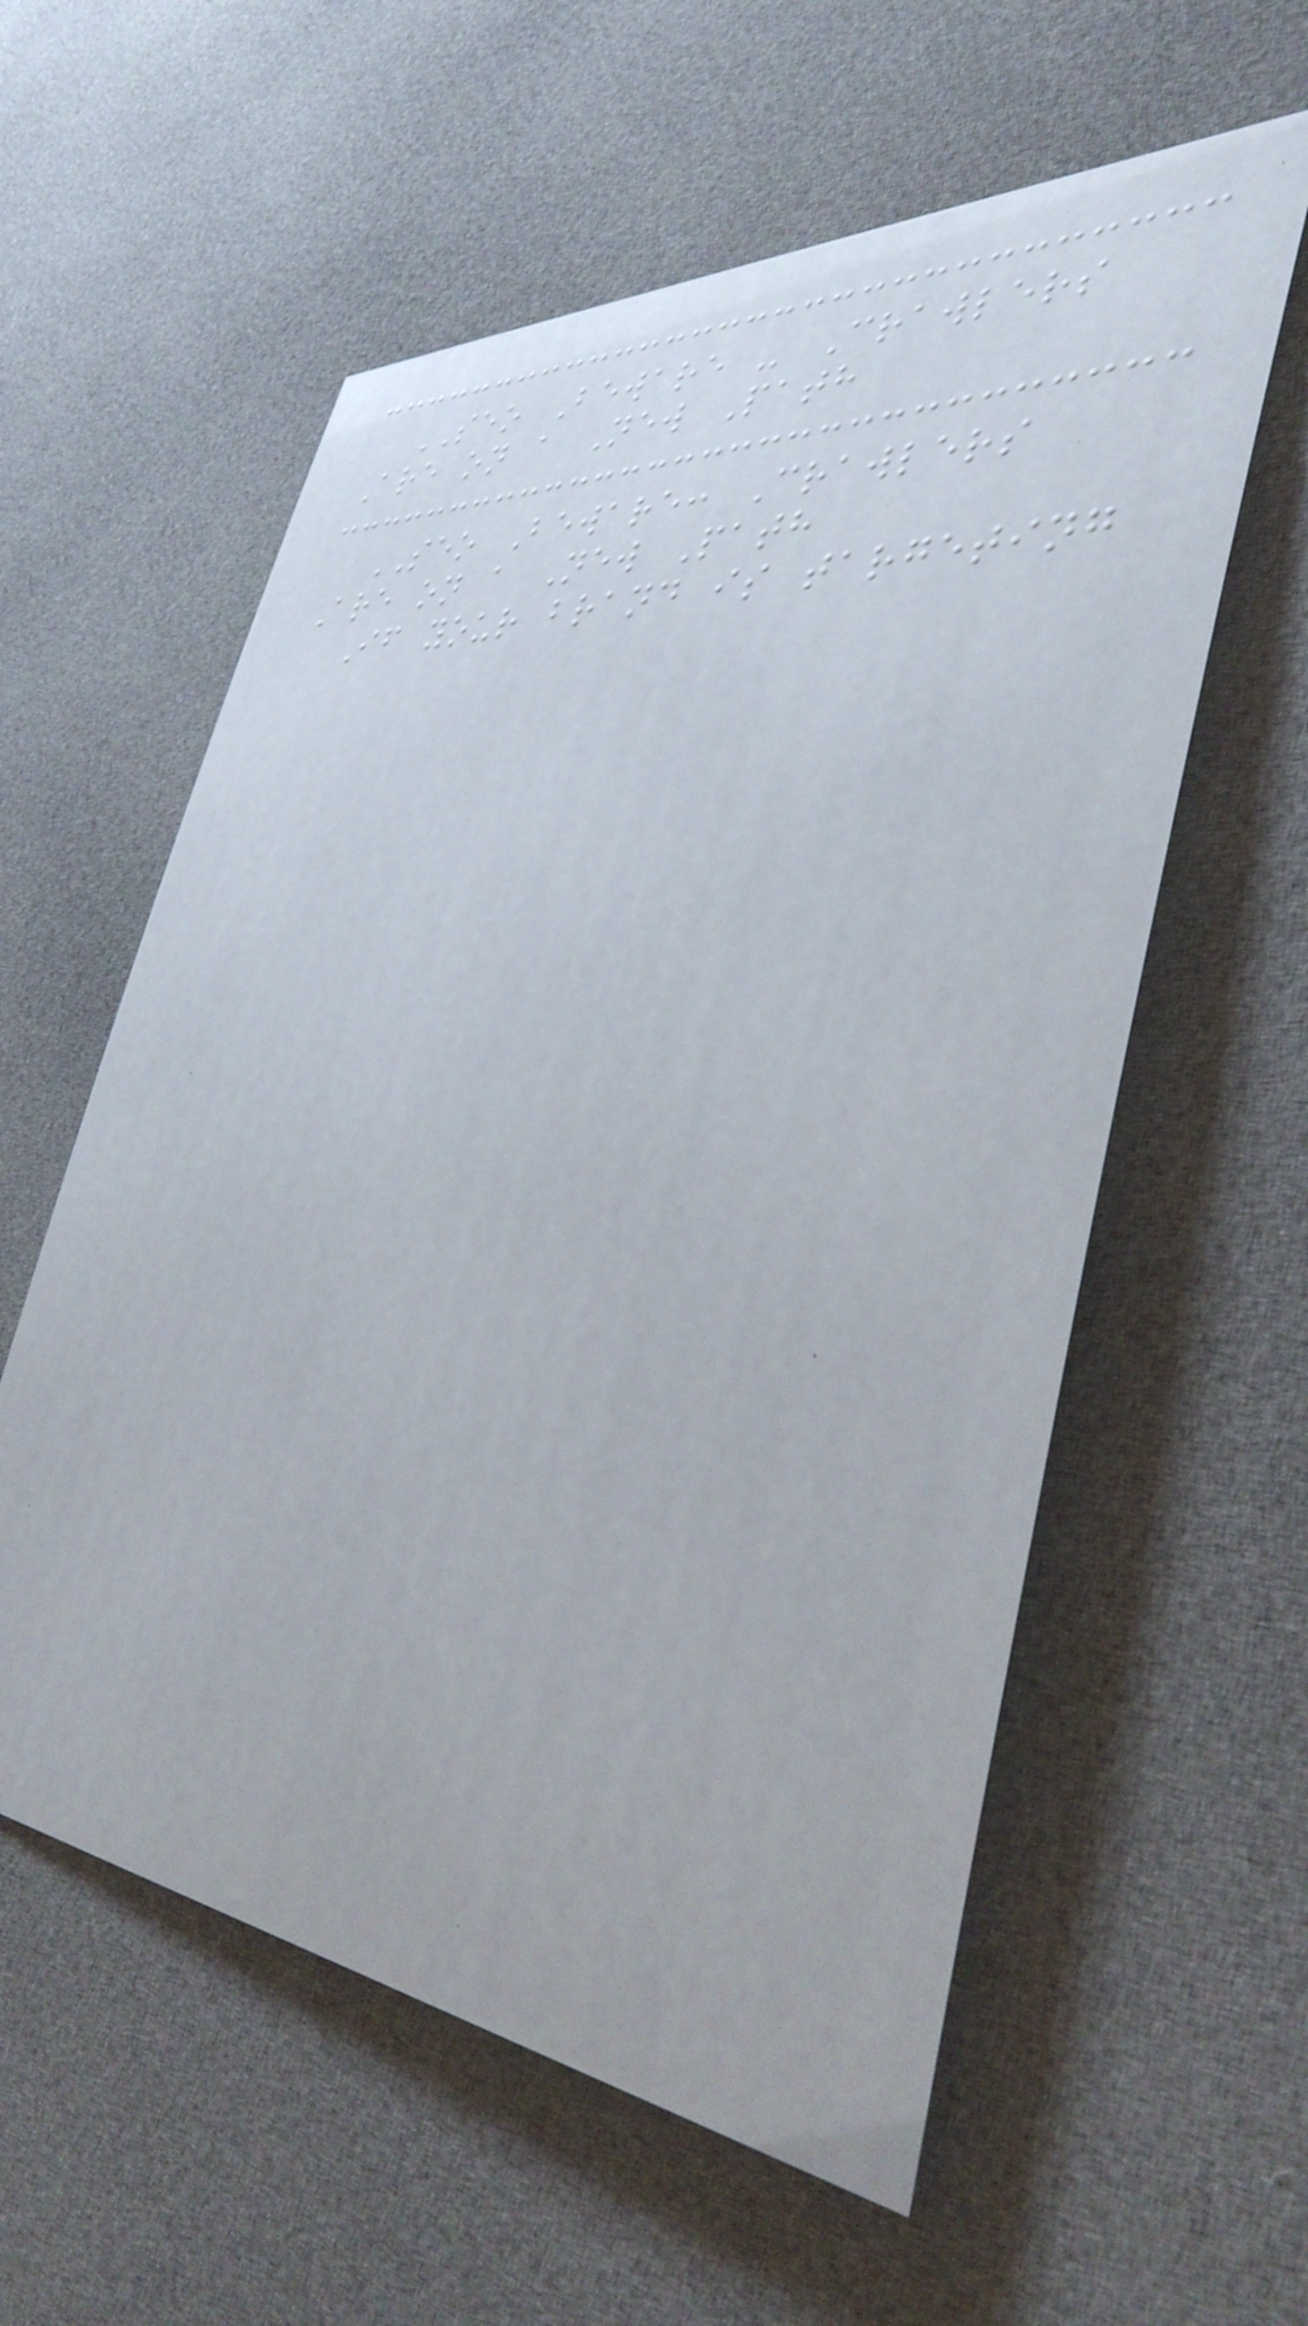SEO Beware - Crawlers
Are on a New Path
SEO Beware: Crawlers
Are on a New Path
If your brand is targeting
